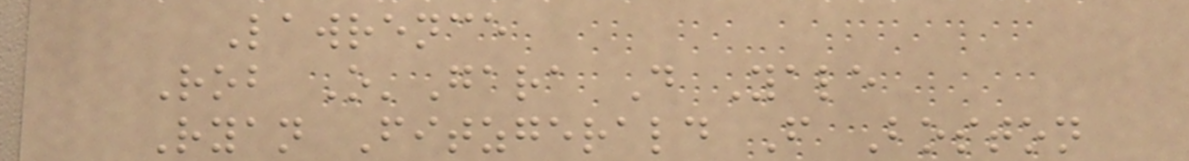Lawrence
Rob O'Gara D Yale
Ryan Fitzgerald F Boston
